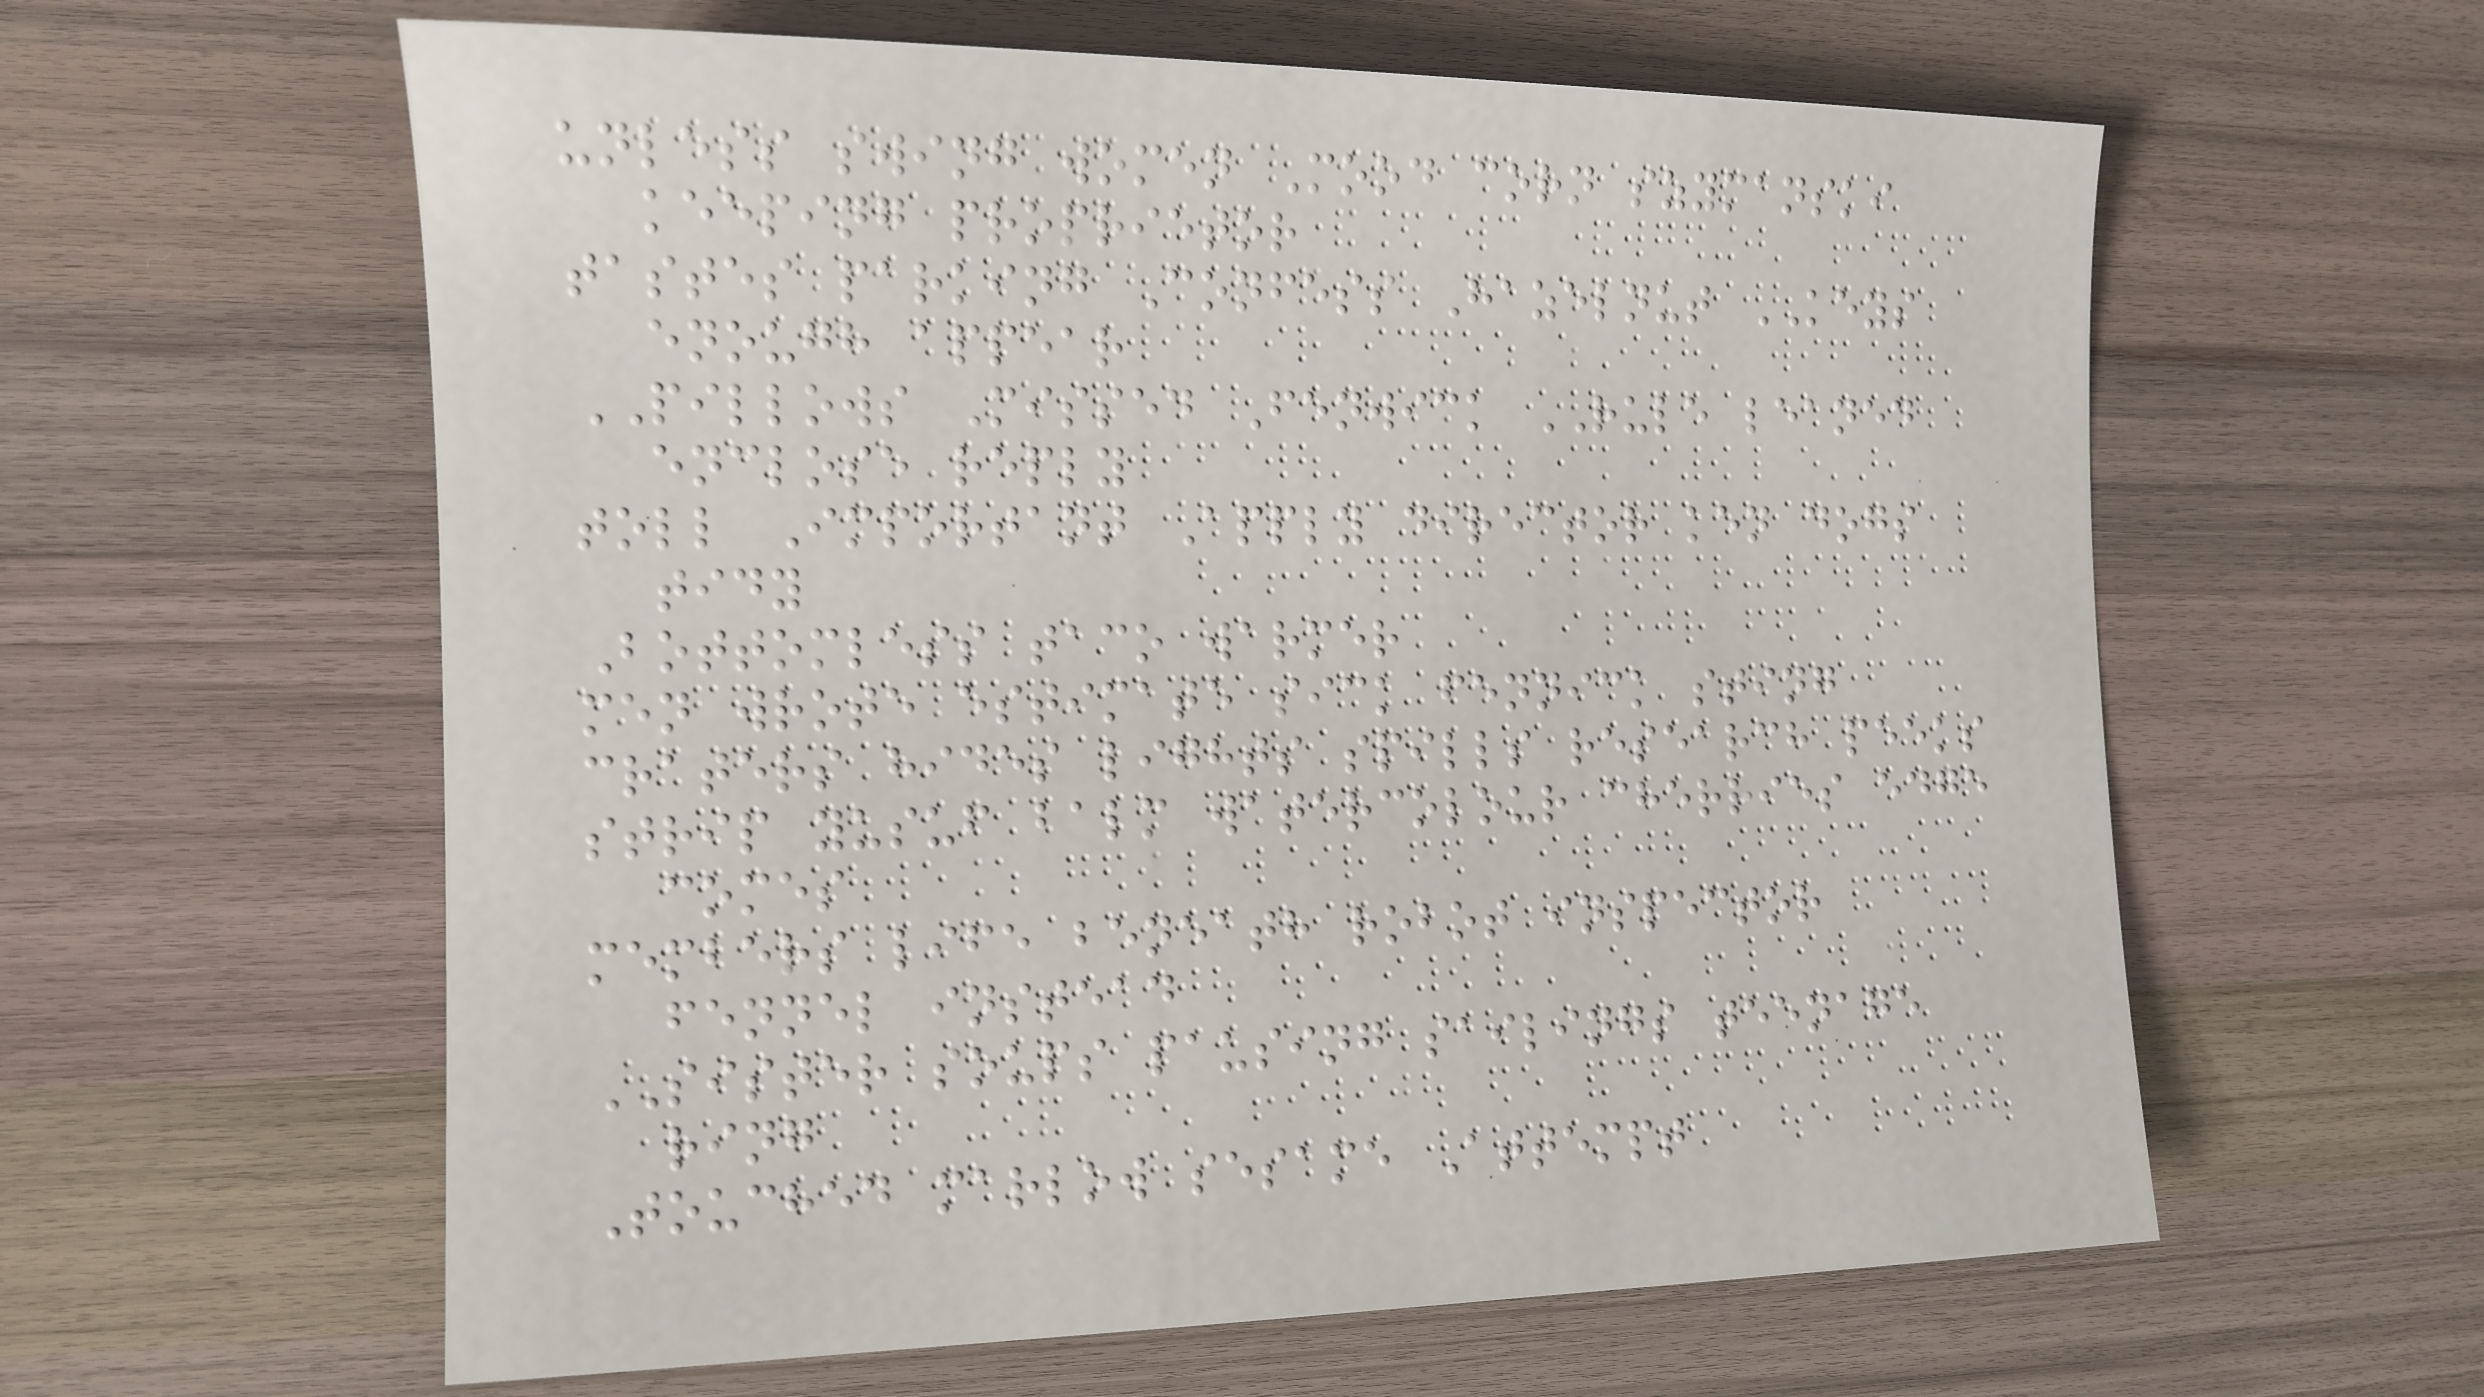unless swing women Mood corn szymanski
keeping proprietor
tastes parking Confess Hazelnut KEYS
enough appear
PILLOWS Missed Fenwick RULE leaned
enclose reply
toll Important Apply director ken dogs
tidy
Bottomless taco warmer
men wrote estimate sick fennick sting
craters hides lights spills research peeks
strip yusuf balm watercolour cherries edge
comes
members life beneath robot inspector
fennel instead
SISTER soups pausing sailings teenage
ring
Touched marlow sesame Attempt
